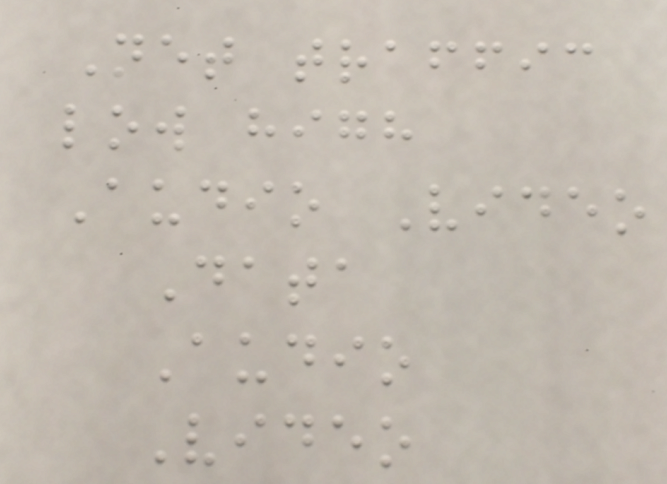Net traffic
low high
Audio Video
Data
Audio
Video
